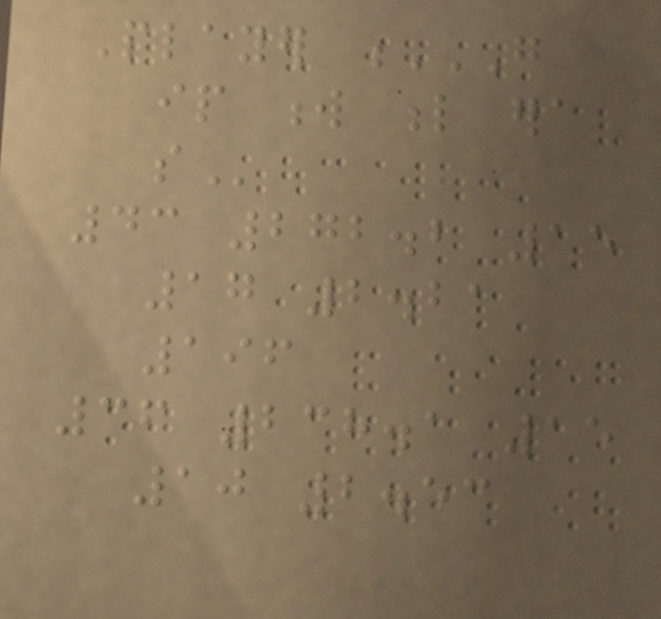Player G
IP W L ERA
SO
43 272.2 15
17 2.21
196
36 238.1 15
10 2.53
